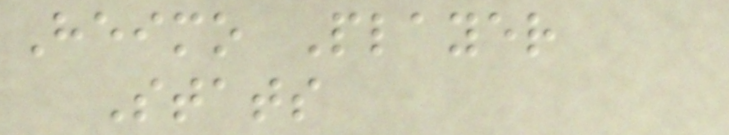Heimo Player
Stats
